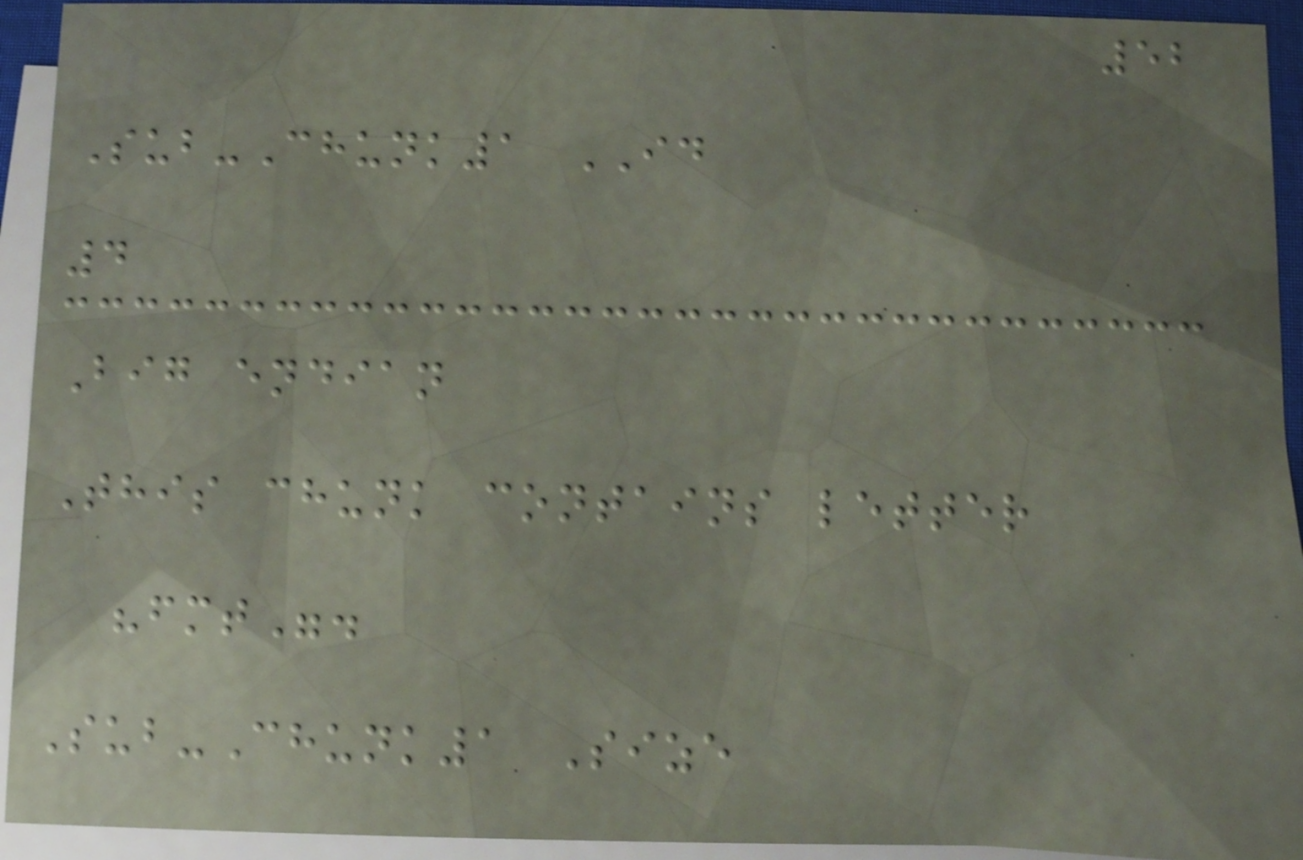52
Sub-Chunk1 ID
4
Big endian
This chunk contains letter
"fmt".
Sub-Chunk1 Size
